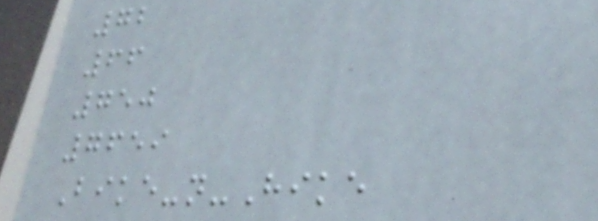72
66
750
7659
Bike-n-Hike
